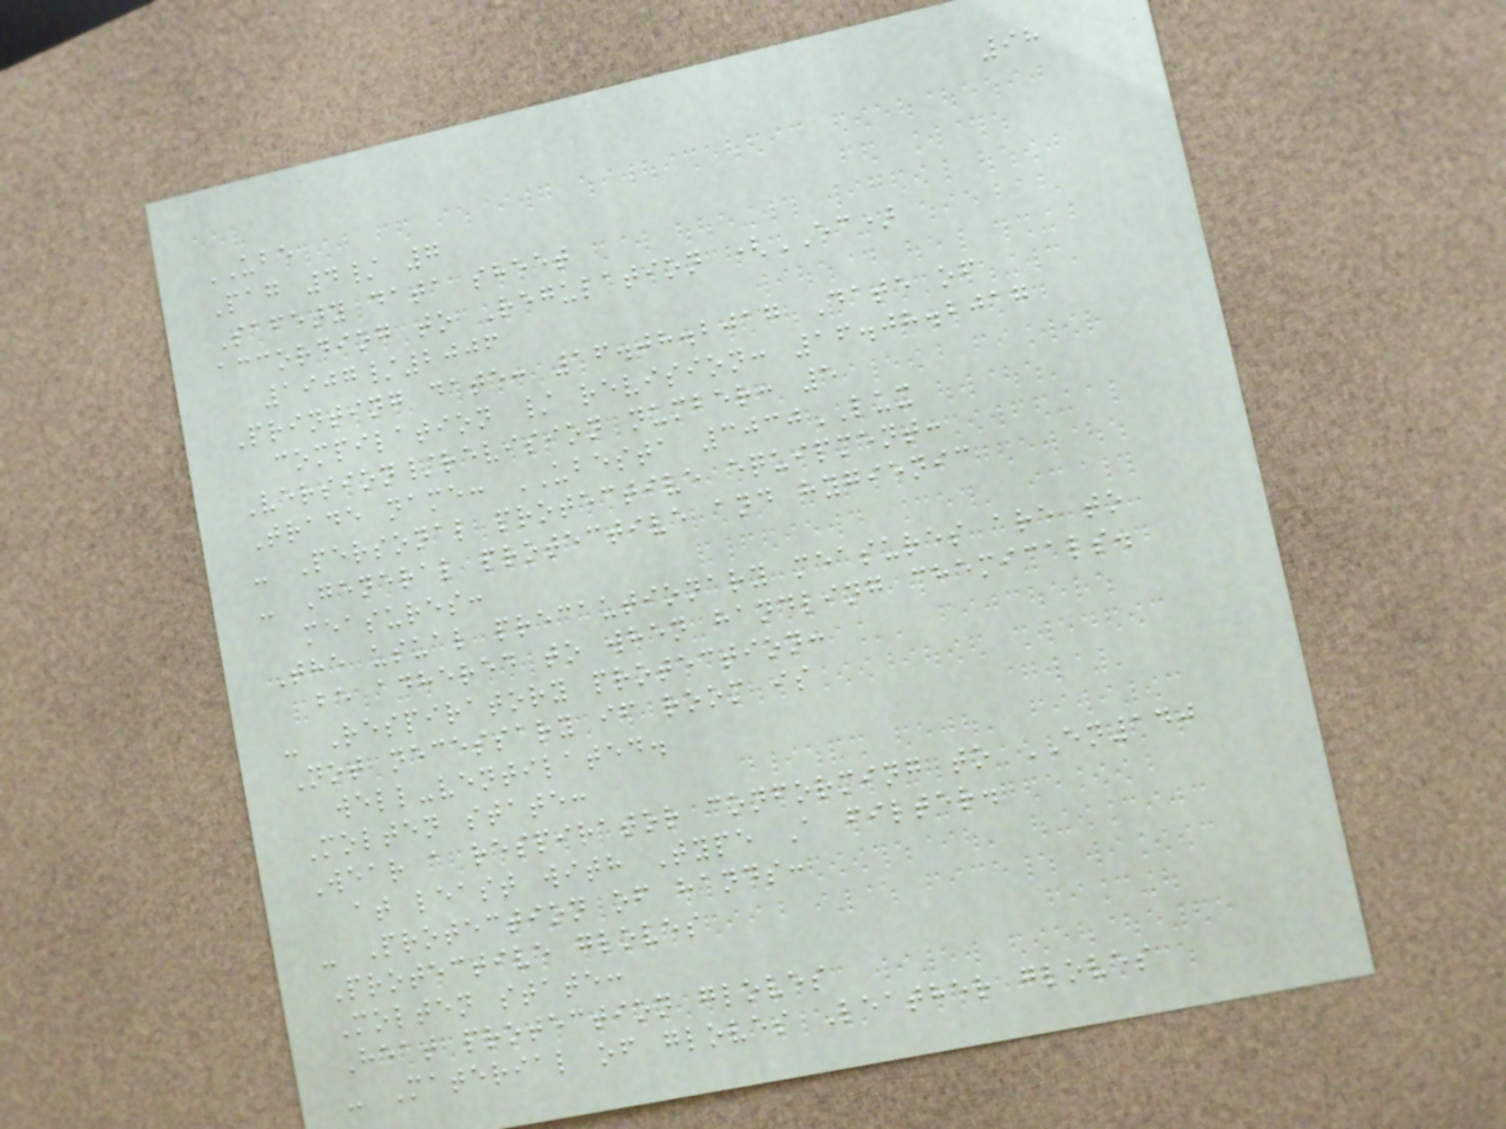98
UBE
Pag 4/ 7
Safety data sheet
according to Regulation (EC)
1907/2006
Printing date: 16.08.2017 Date of
compilation / revision: 16.08.2017
Version/revision number: 5
Trade name: UBESTA 3030LUX
- Personal protective equipment:
- General protective and hygienic
measures:
The usual precautionary measures are to
be adhered to when handling chemicals.
- Respiratory protection:
Not necessary if room is
well-ventilated.
Molten state:
Wear a respirator conforming to EN140
at least with Type A filter.
- Protection of hands:
Protective gloves
Molten state:
Heat protection gloves
- Material of gloves Leather gloves
